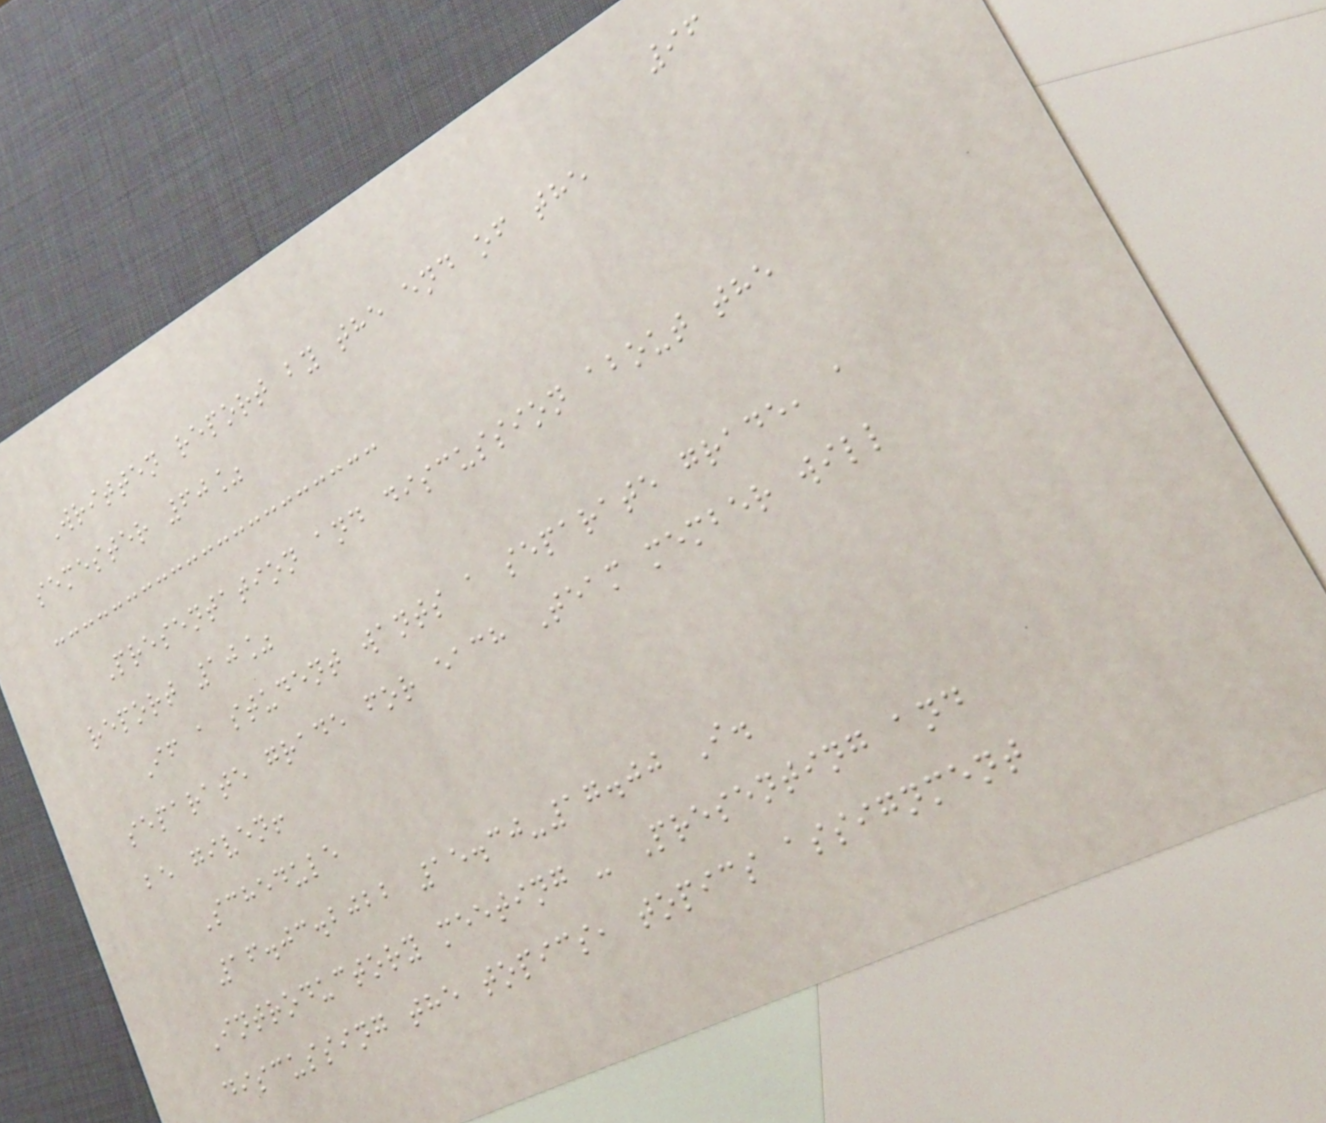96
Written report by the end of the
semester 60%
Presentation and discussion about the
report 10%
If a student wants a separate grade, a
separate grade for each Team member will
be given!
Schedule
16.03.2022 15.30-17.00 I.
Introductory meeting - Presenting and
discussing the topics, topics assignment
